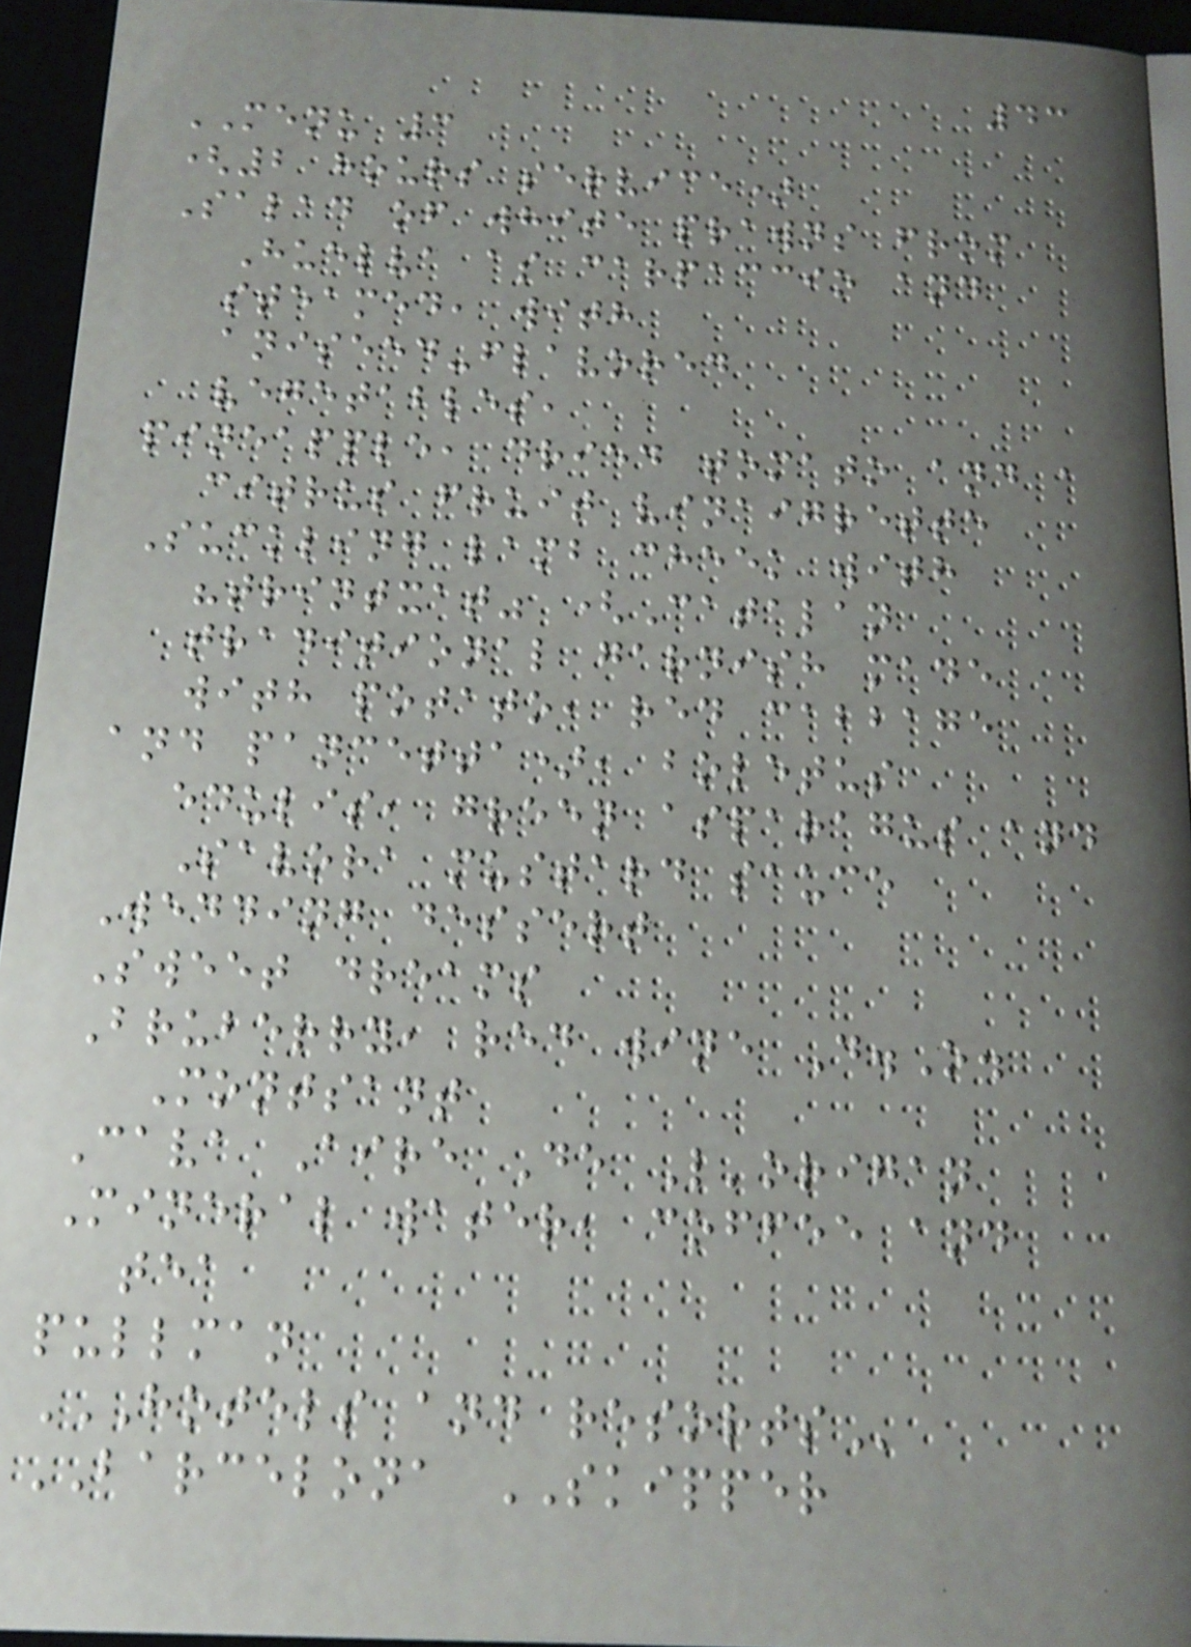43
MENU 3
(2 hours service)
Salad of white prawns from
Huelva as carpaccio and
steamed, with
aniseed-flavored
vegetables,
pineapple, dried tomato and a
citrus fruit vinaigrette
Suckling lamb cheek with
"trintxat" (Catalan
traditional garnish made
with potato, red cabbage
and pancetta), boletus
edulis, green asparagus and
Savora mustard sauce
Wedding dessert
Sweet dreams
Bruberry, red wine D.O.
Montsant
Cava Aire De L'origan
Mineral water, coffee and
tea
pullman
HOTELS AND RESORTS
BARCELONA SKIPPER
